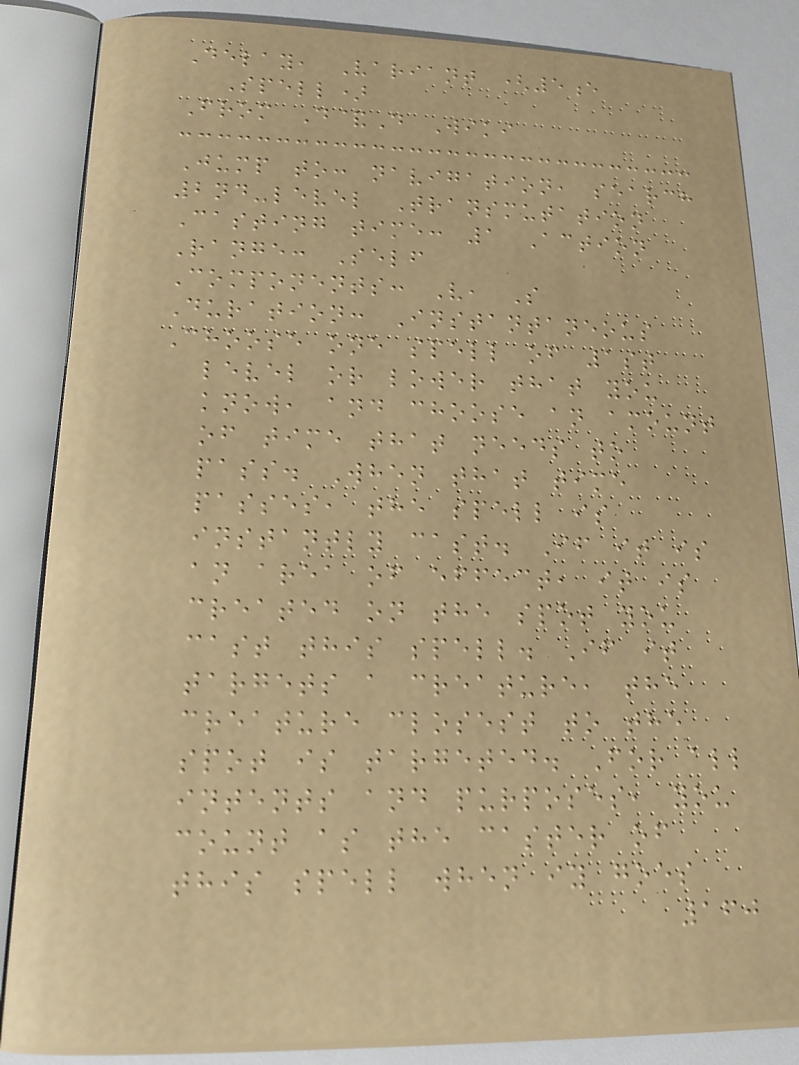Delay, Variant (5e
Spell)
From D&D Wiki
Jump to: navigation, search
2nd-level Transmutation
Casting time: 1 Action
Range: Self
Components: V, S
Duration: Instantaneous
Choose one spell of 1st
level or lower that you
know, and choose an amount
of time that needs to
pass. When that time
passes, the spell is
instantly cast. If it is
an area of effect, it is
created on the spot you
cast this spell. If it
targets a creature, the
creature closest to the
spot is targeted. For all
intents and purposes, you
count as the caster of
this spell when iy goes
160
